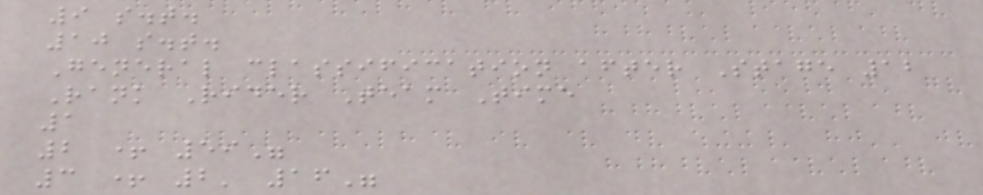9 s.t.
10 s.t.
General classification after Stage 12
Rank Rider Team Time
1
2 + 59"
3 + 2' 16"
